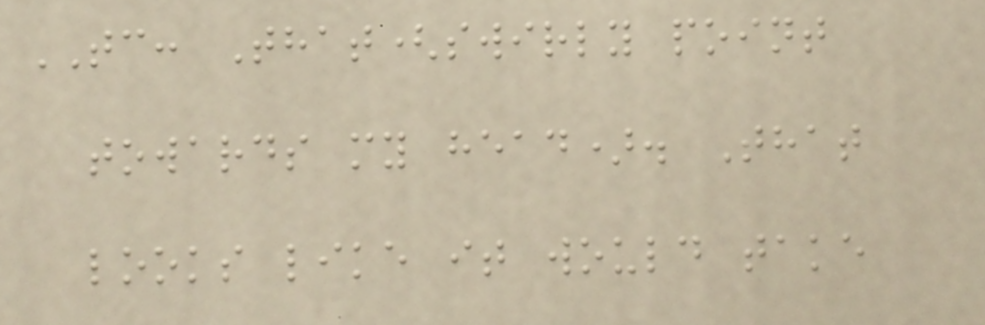TC: That(swirly point
towards my head). That
looks like it would take
